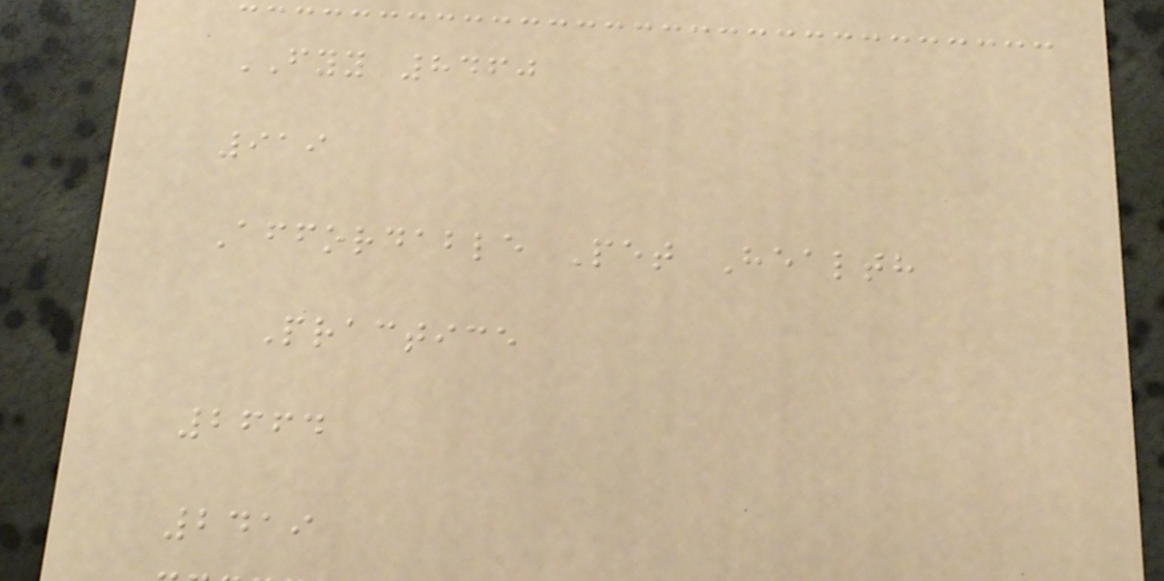FYY 8460
919
Affordable Pet Health
Practice
2664
2419
